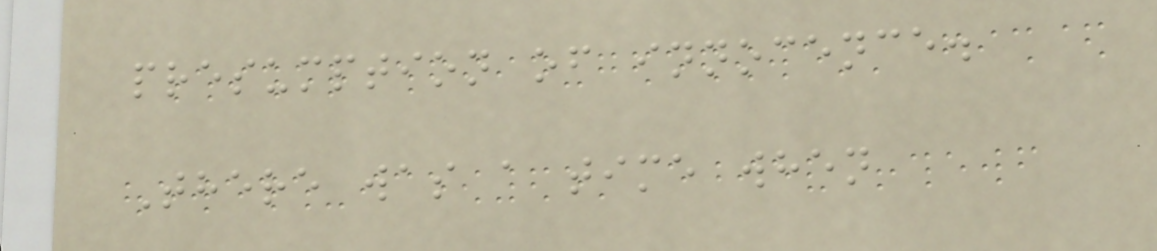presumption of innocence.
There was a time when
